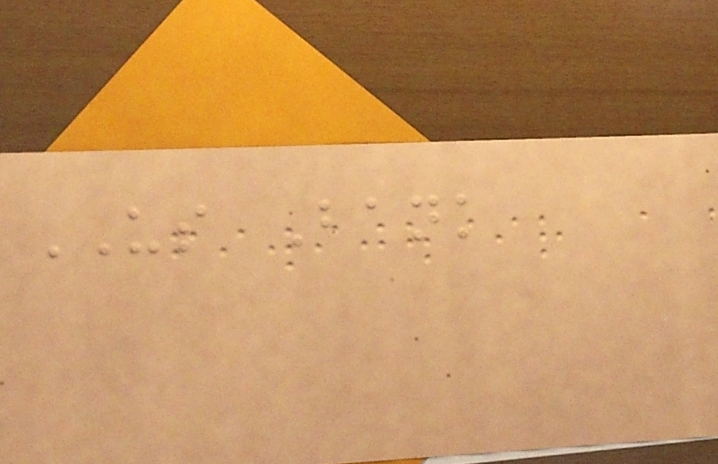US Bank
